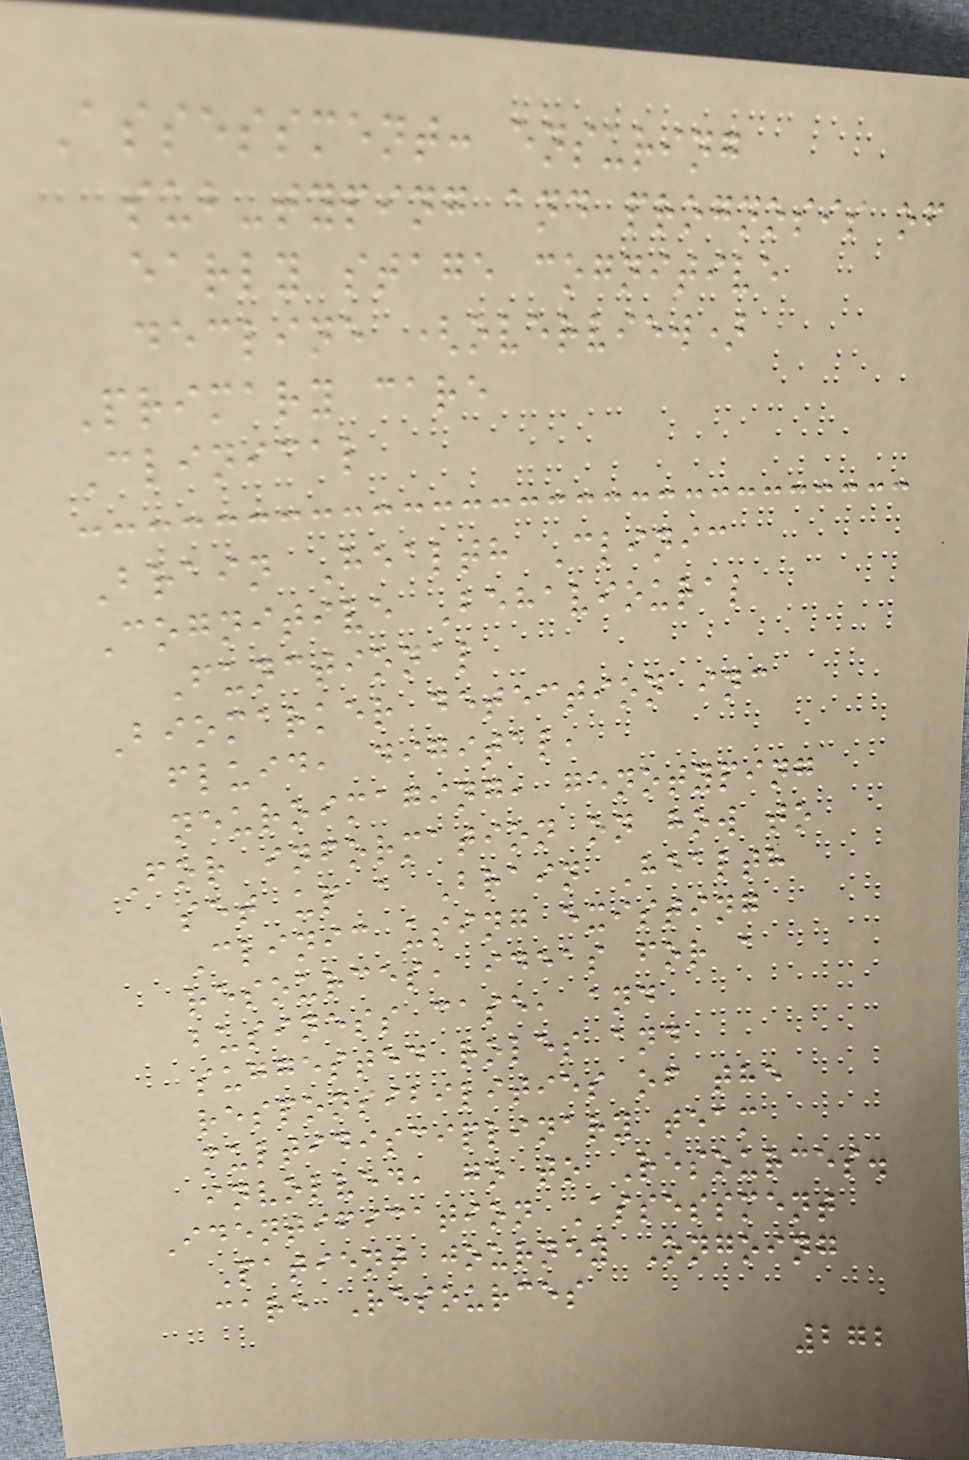Assessment: ensuring
sub-typing and prognosis of
early stage cognitive
decline (overview)
Primary care
Clinical
Brain Health Clinic
Cognitive Behavioural
Functional
Biomarker detection inc
fluid, digital,
neuroimaging, genotyping
For information on how to
set up a Brain Health
Clinic using existing
resources, ideas for a
business case, and
suggested roles and
responsibilities of the
multidisciplinary team
involved, go to Resources.
Identification Assessment
Patient journey Ongoing
care Resources
272
